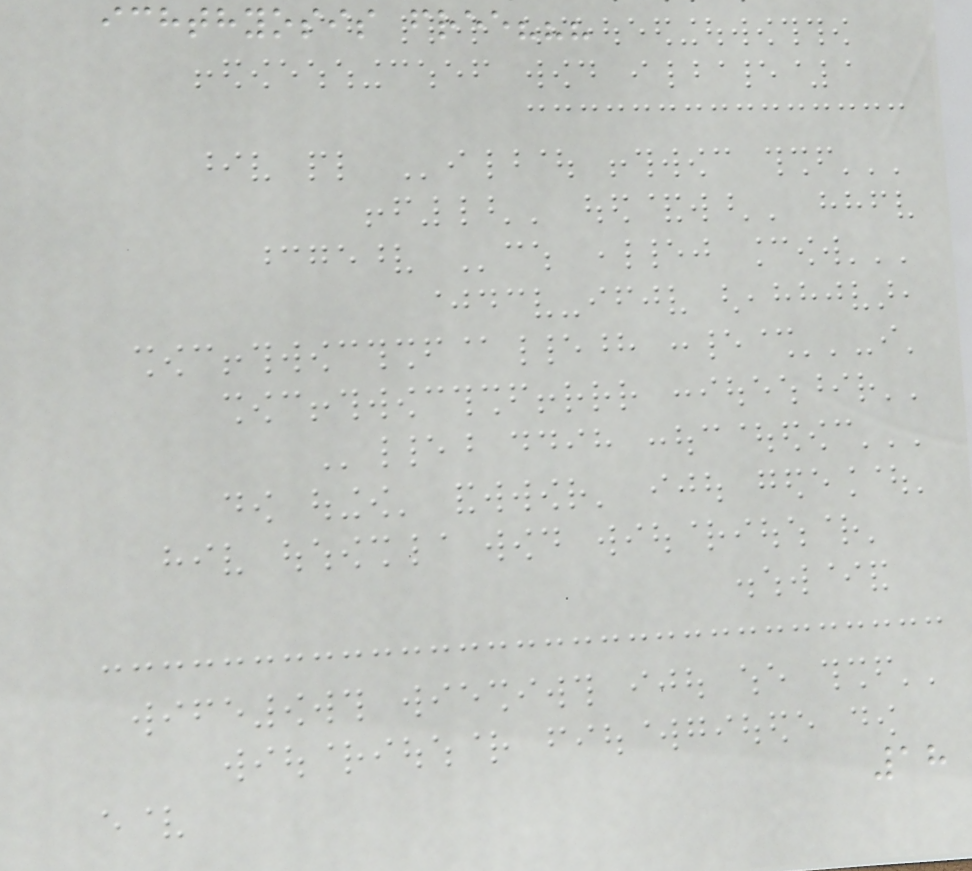ichthyosis free???
18
